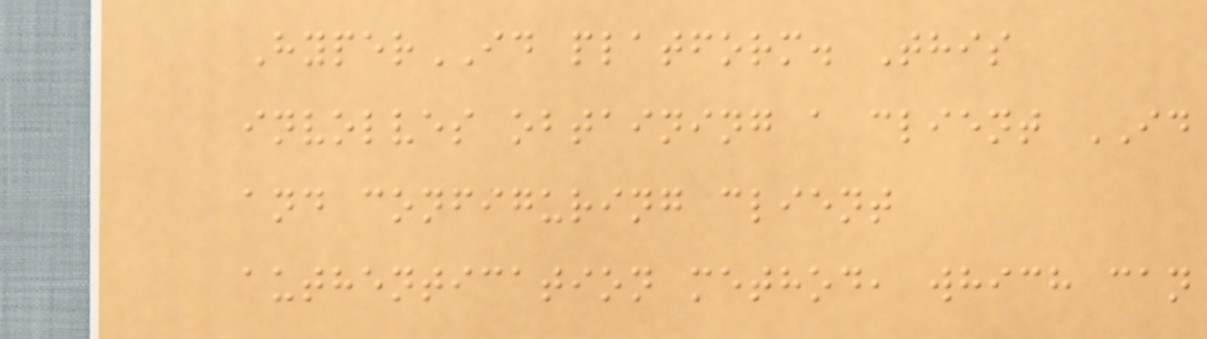HyperID platform. This
involves obtaining a client ID
and configuring client
authentication method, which can
